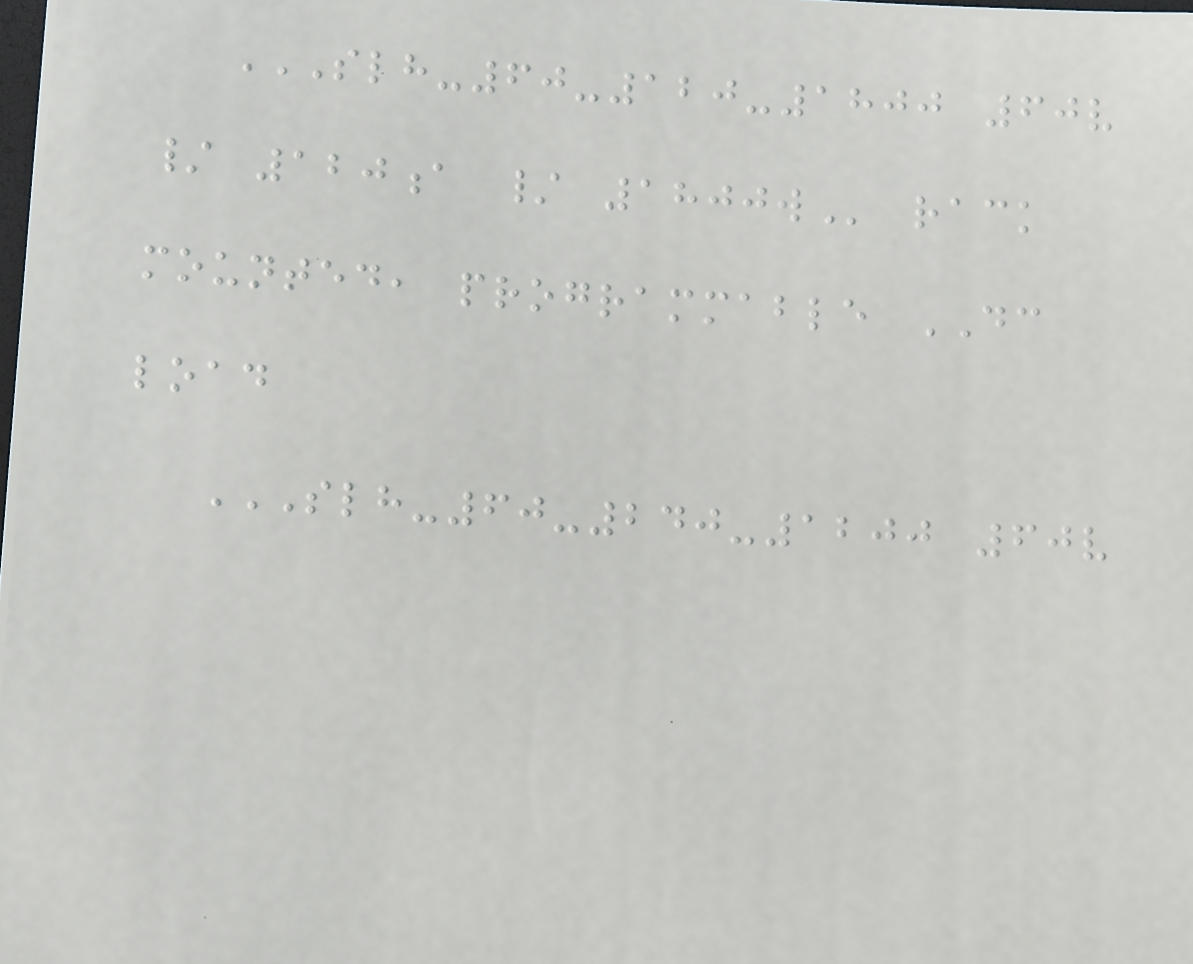SLH-60-120-1800 60V
/ 120A / 1800W rack
mounted, programmable DC
load
SLH-60-240-1200 60V
